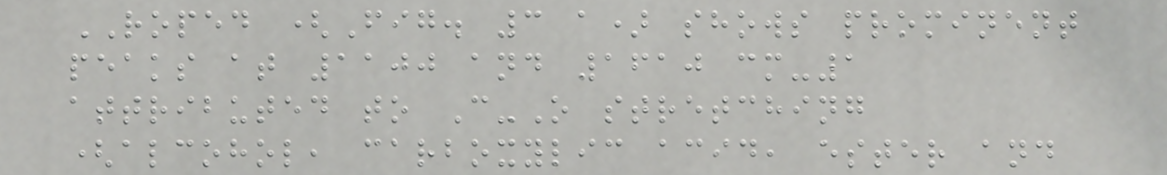ROPED (Fig. 3 a) shows prominent
peaks at 1100 and 1610 cm-1
attributed to C-O stretching
(alcohol, carboxylic acid, ester and
